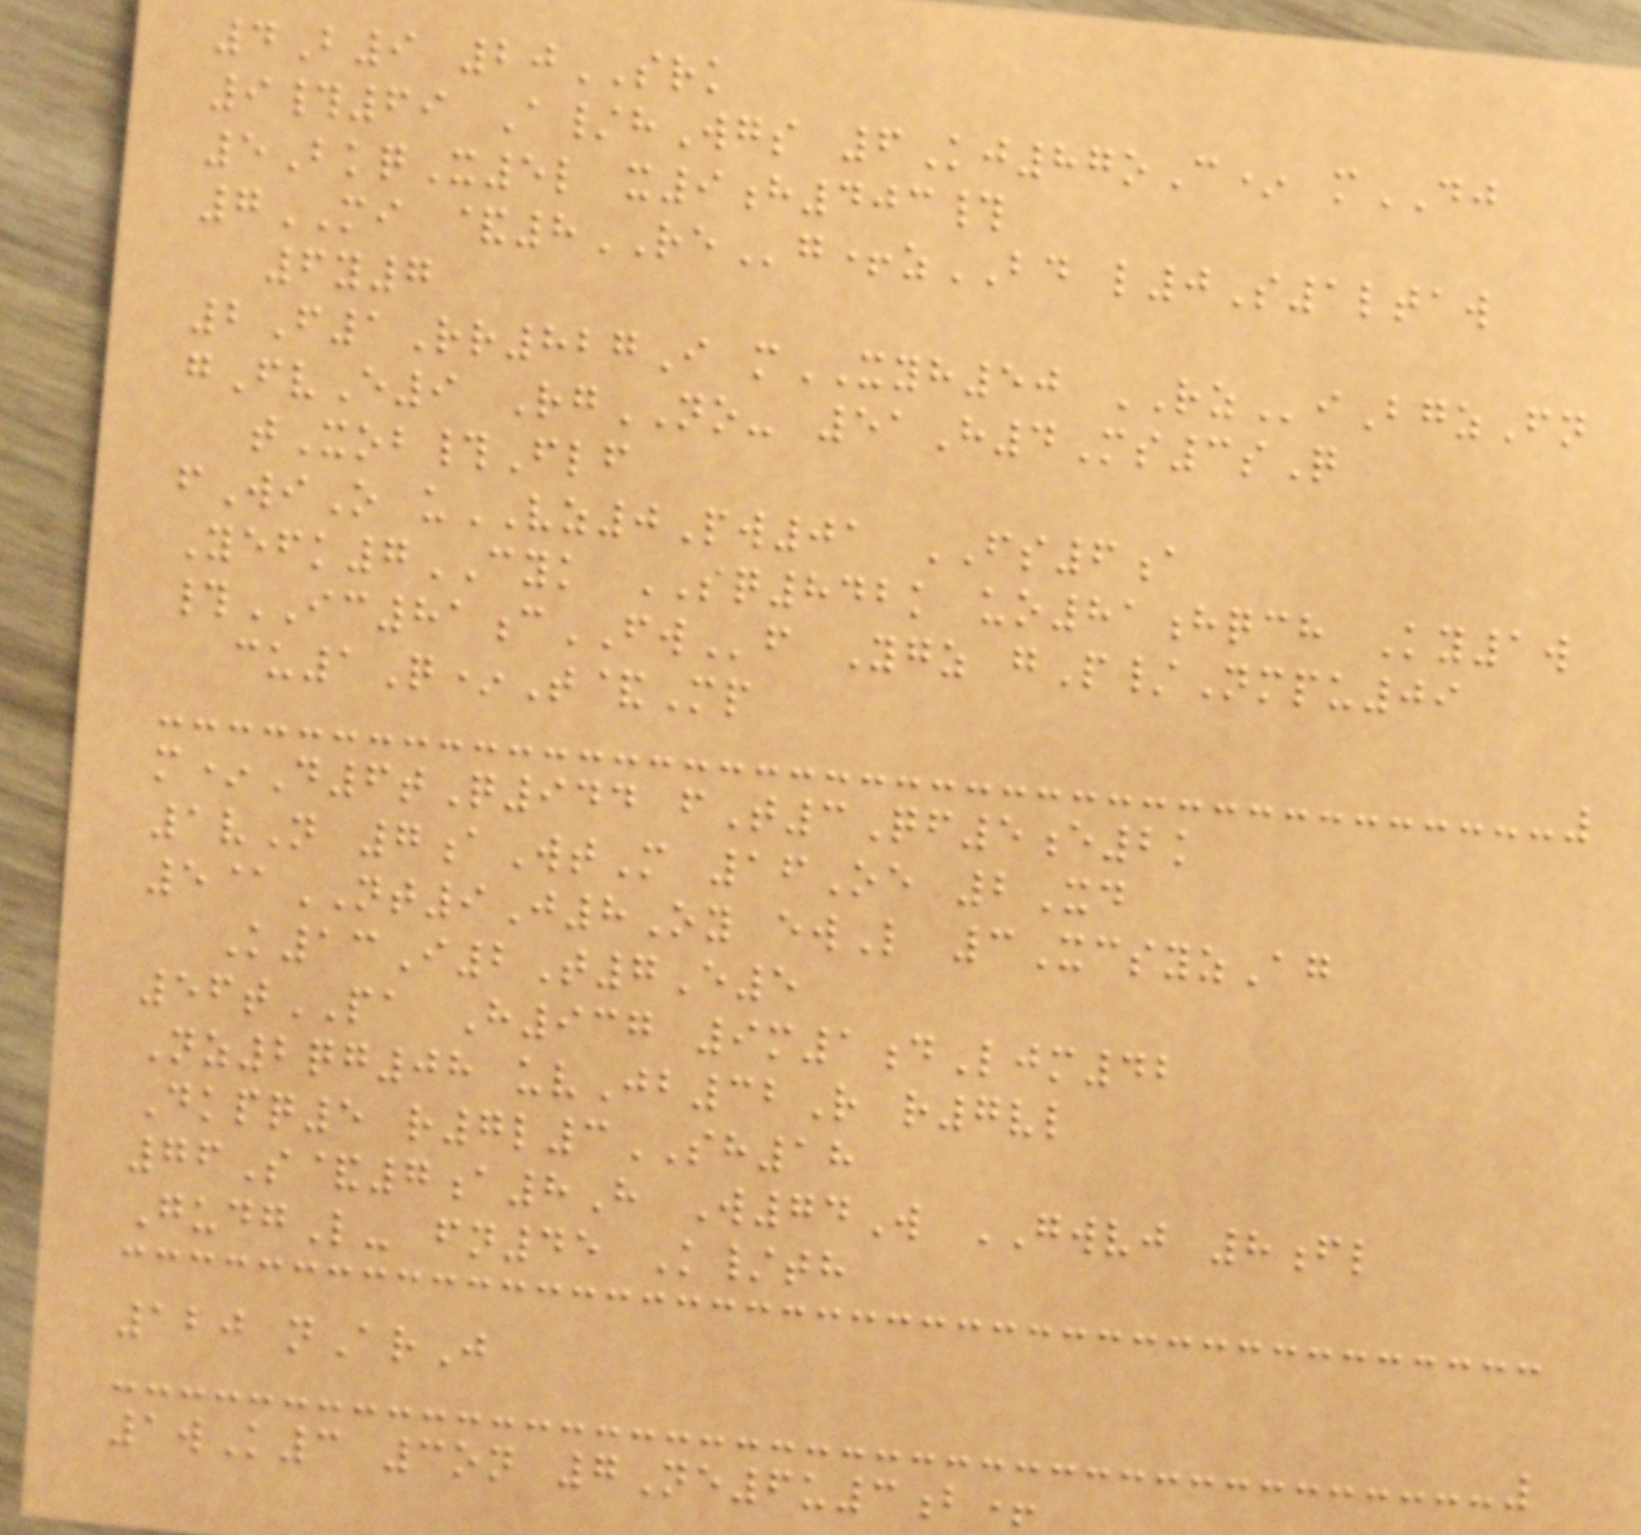4B9 20SRK
9#69 A/hWgs 6Kj87oC* mDJ
5BkqX5l x9h403#
7MI &8REg+zBD l0S1ltaw
6y7
2F1Rr827I mXYH50 RZiBgzFn
gFvE9 RgNO- 51H4Ms3sQ
tXob#Flf
fWiO uVZ0Pw01 FS6a
Yefk7CYK SQ842k uo81hqch Ky1w
#IC81cFWf Ygz gP/Nmpu09
cu1Q*T&Mp
m*D6tQ944 fT3Qf5e2k
1vN 7aWtM 16Oe 2Xd
5@NT9J8Oy ewL 3XcsyzAg
K13I2T7E5
56tPA H937 9m1dLjm42
Nz2qg08 uvJb32R r7vl
Dkpq5 r7l3SH18
76S&7a8H W74W GWVJ 8fl
GudgL- fn45 K/th
120 nArJ
1wK3 3on 7Ne6u3b+
